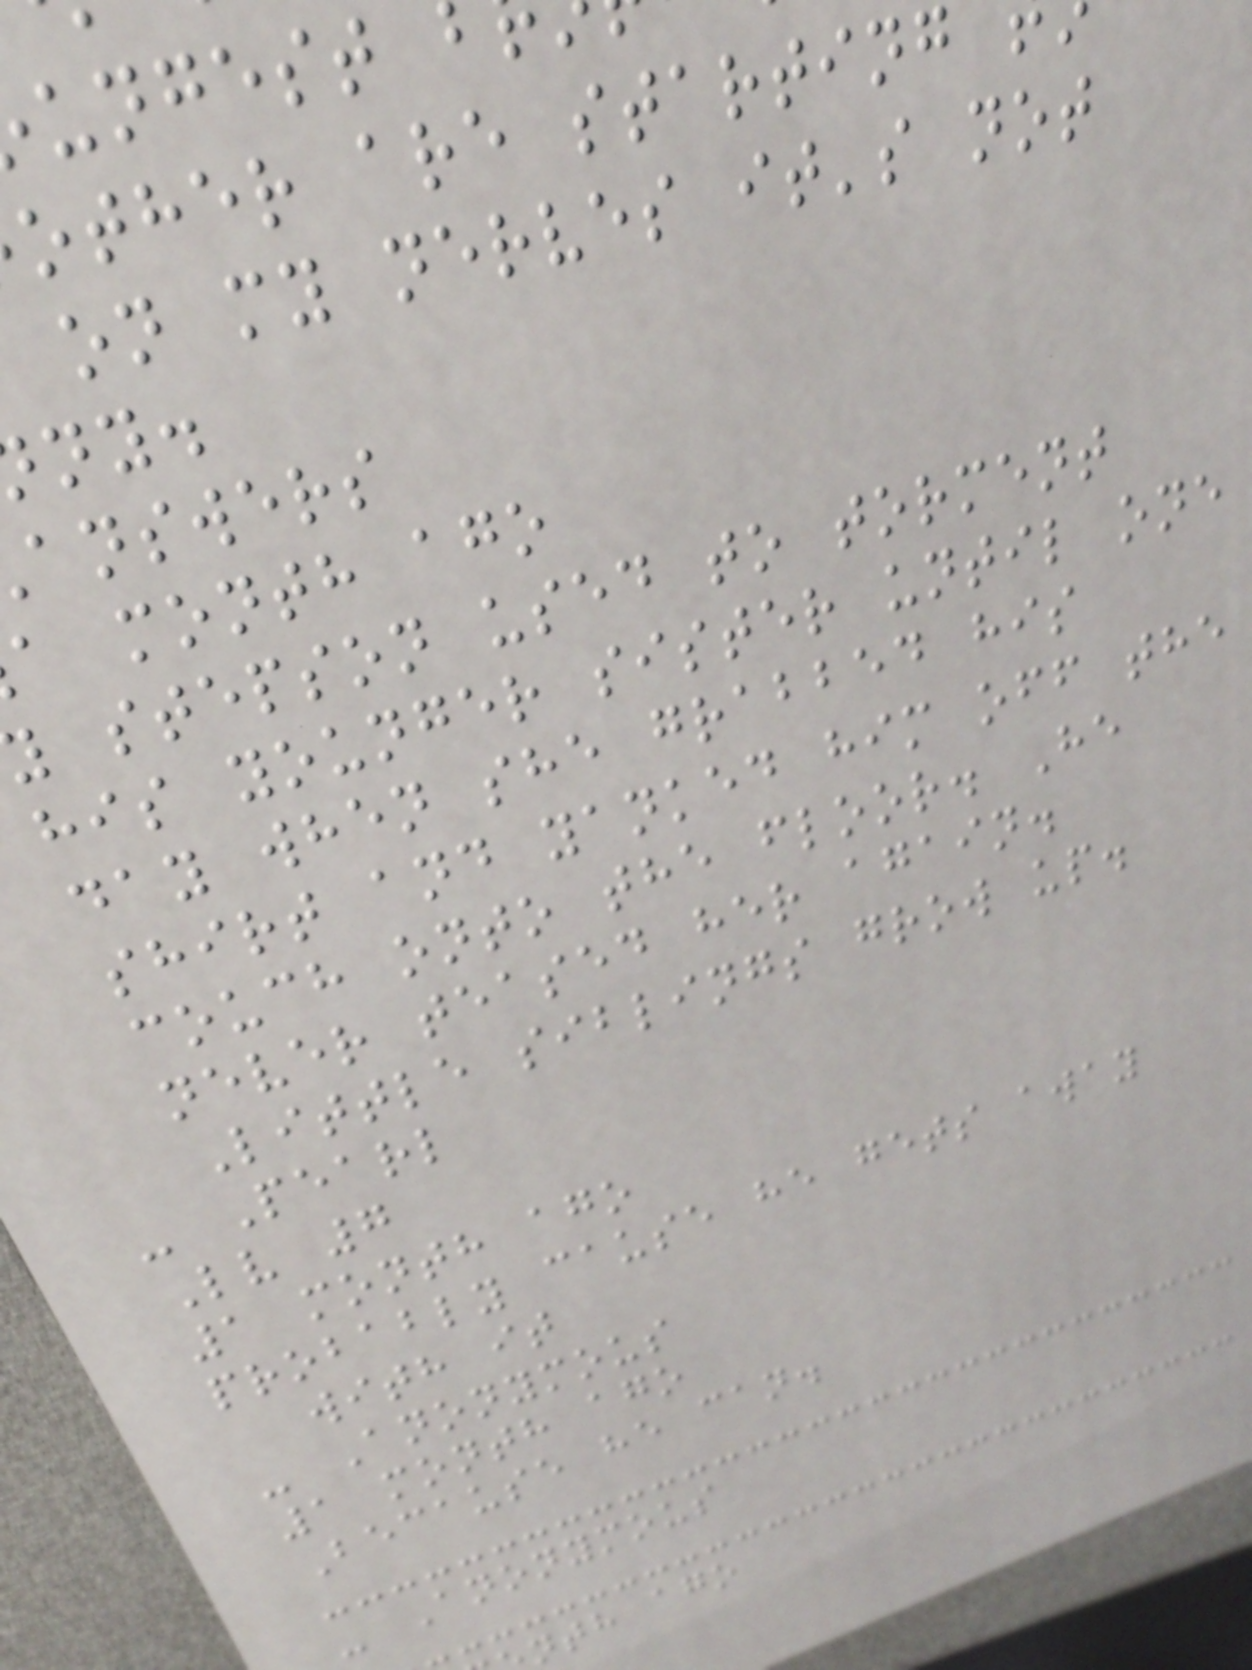ungest
other are starting
on my nerves it's not
answers
a month ago
stepson used to torment
his younger sister until one
day when she grabbed his
shirt and yanked him off the
couch onto the floor. He
never teased her again.
Little siblings grow up.
- Pearl
Lv 7
1 month ago
probably cause he gets away
with it
- Anonymous
1 month ago
Because he can.
- Anonymous
nth ago
